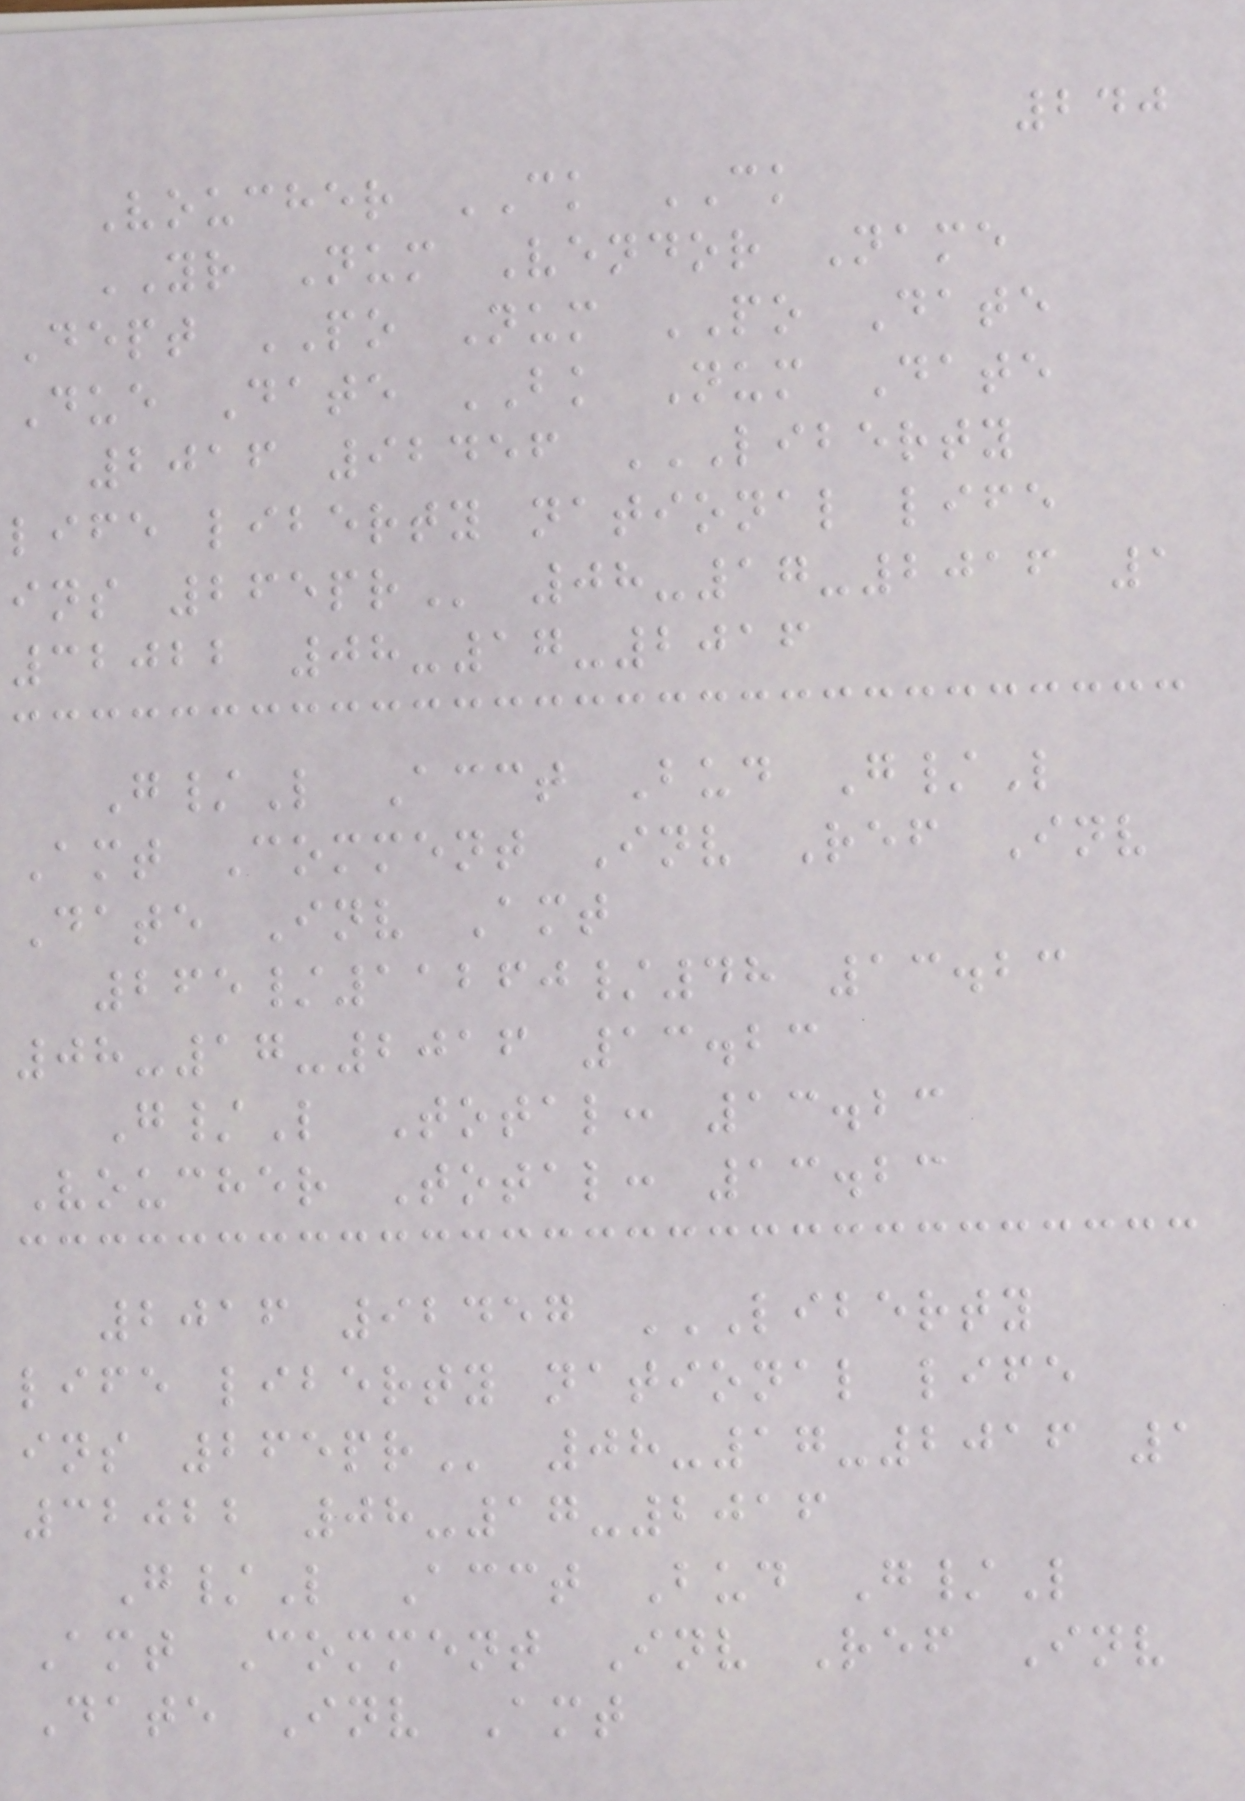240
Voucher CK CK
YR Num Vendor Name
Dept PO Num PO Date
Due Date BK Num Date
2016 92456 LIBERTY
LIFE LIBERTY NATIONAL LIFE
INS 265PR 08-17-2016 1
32022 08-17-2016
G/L Acct Bud G/L
Amt Comment Inv Ref Inv
Date Inv Amt
265/11260/48 13.23
08-17-2016 13.23
G/L Total: 13.23
Voucher Total: 13.23
2016 92457 LIBERTY
LIFE LIBERTY NATIONAL LIFE
INS 265PR 08-17-2016 1
32022 08-17-2016
G/L Acct Bud G/L
Amt Comment Inv Ref Inv
Date Inv Amt
